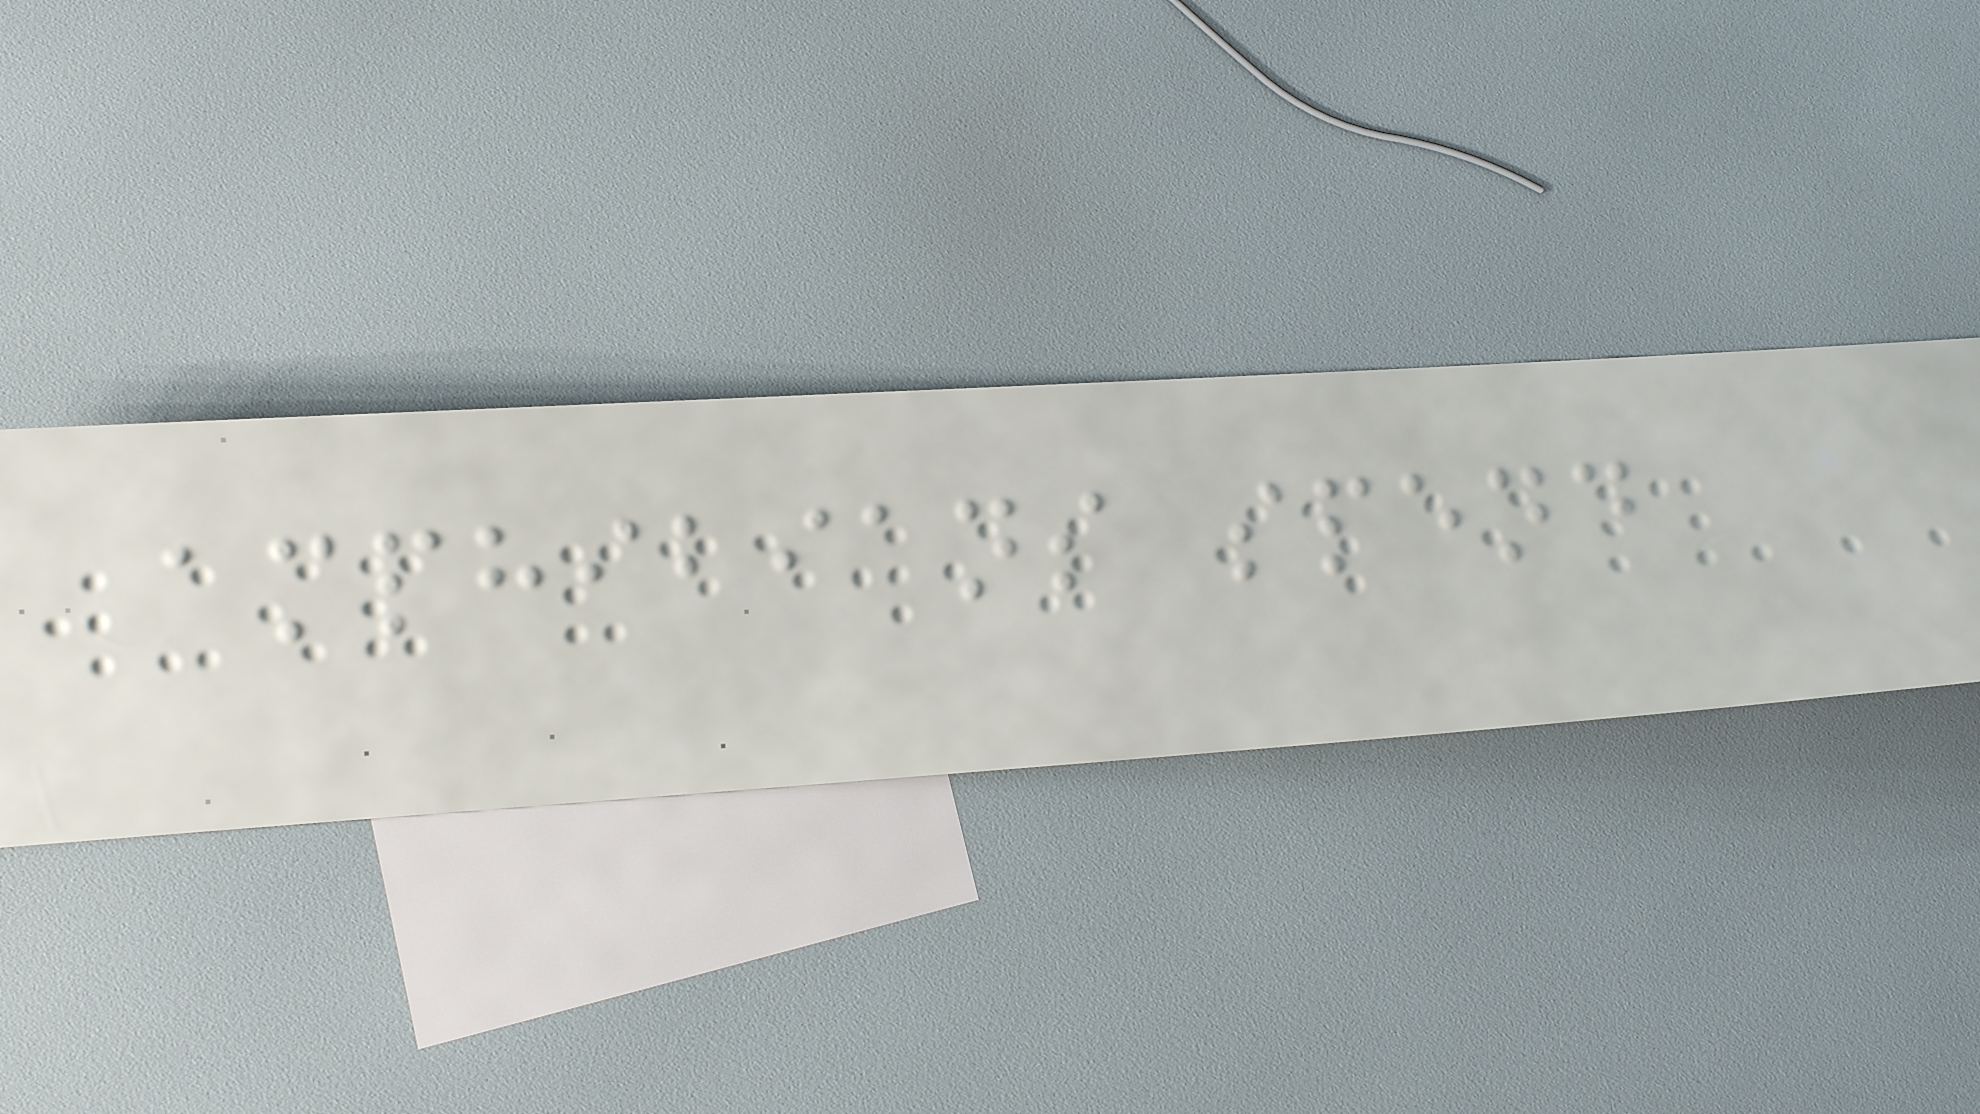amphibians spend
